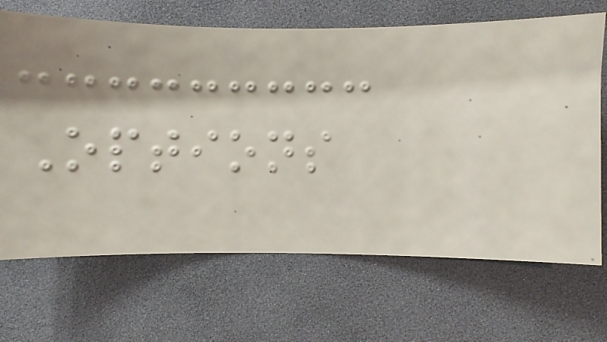Options
